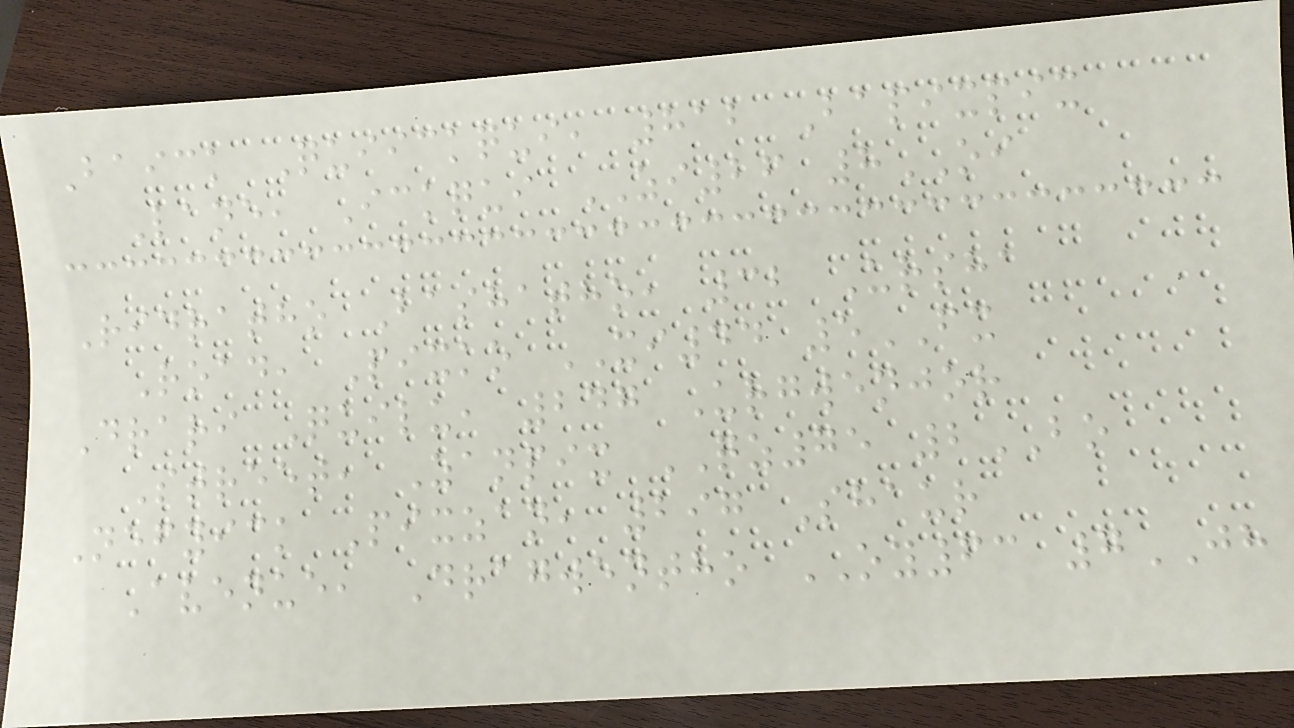Baick Quiickqui, 812 Bapixpix
Lane, Ickqui ZI26 8OI
Ridratho Bashatho, 32 Ursha
Road, Pixko XI44 5FX
Drari Quilu, 247 Urgwenjor
Street, Zanpix QZ75 2BO
Nefyick Pixzan, 297 Shaur
Avenue, Dragwentho OY63 7JH
